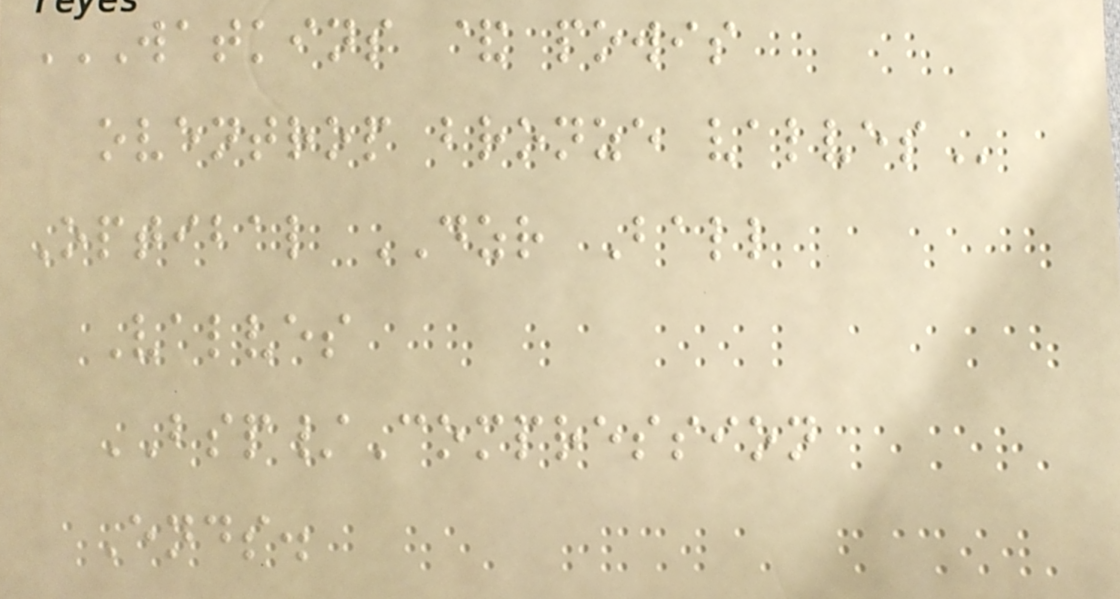WATKINS & POWIS
OVENTROP BRONZE VALVES
Optibal DZR Ball
Valves
BSP/Compression
Ends.
